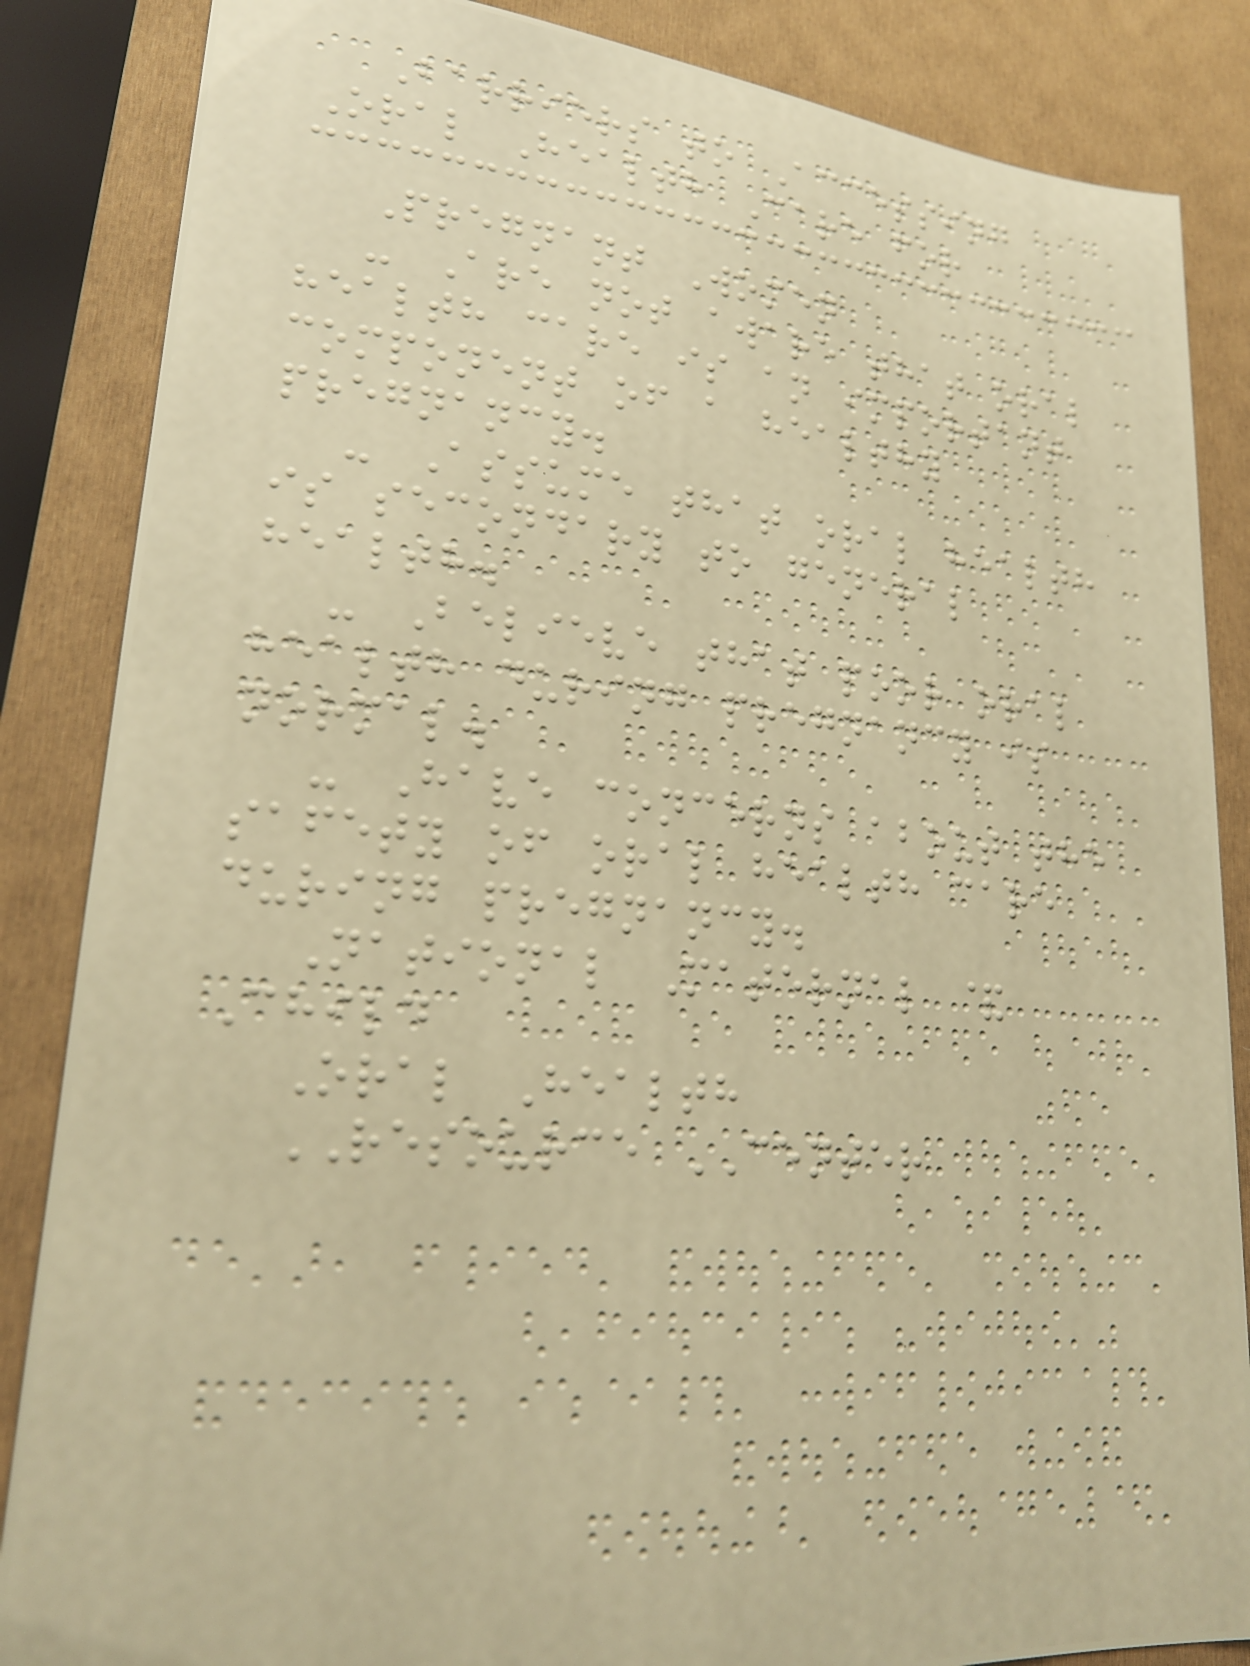Barriers to Accessing
Oral Health Care for
Pregnant Women
- Are not aware that oral
health care is an important
component of a healthy
pregnancy.
- Assume that oral health
is secondary to general
health.
- Believe that poor oral
health during pregnancy is
normal.
- Have concerns about the
safety of oral health care
during pregnancy.
National Maternal &
Child
Oral Health
RESOURCE CENTER
